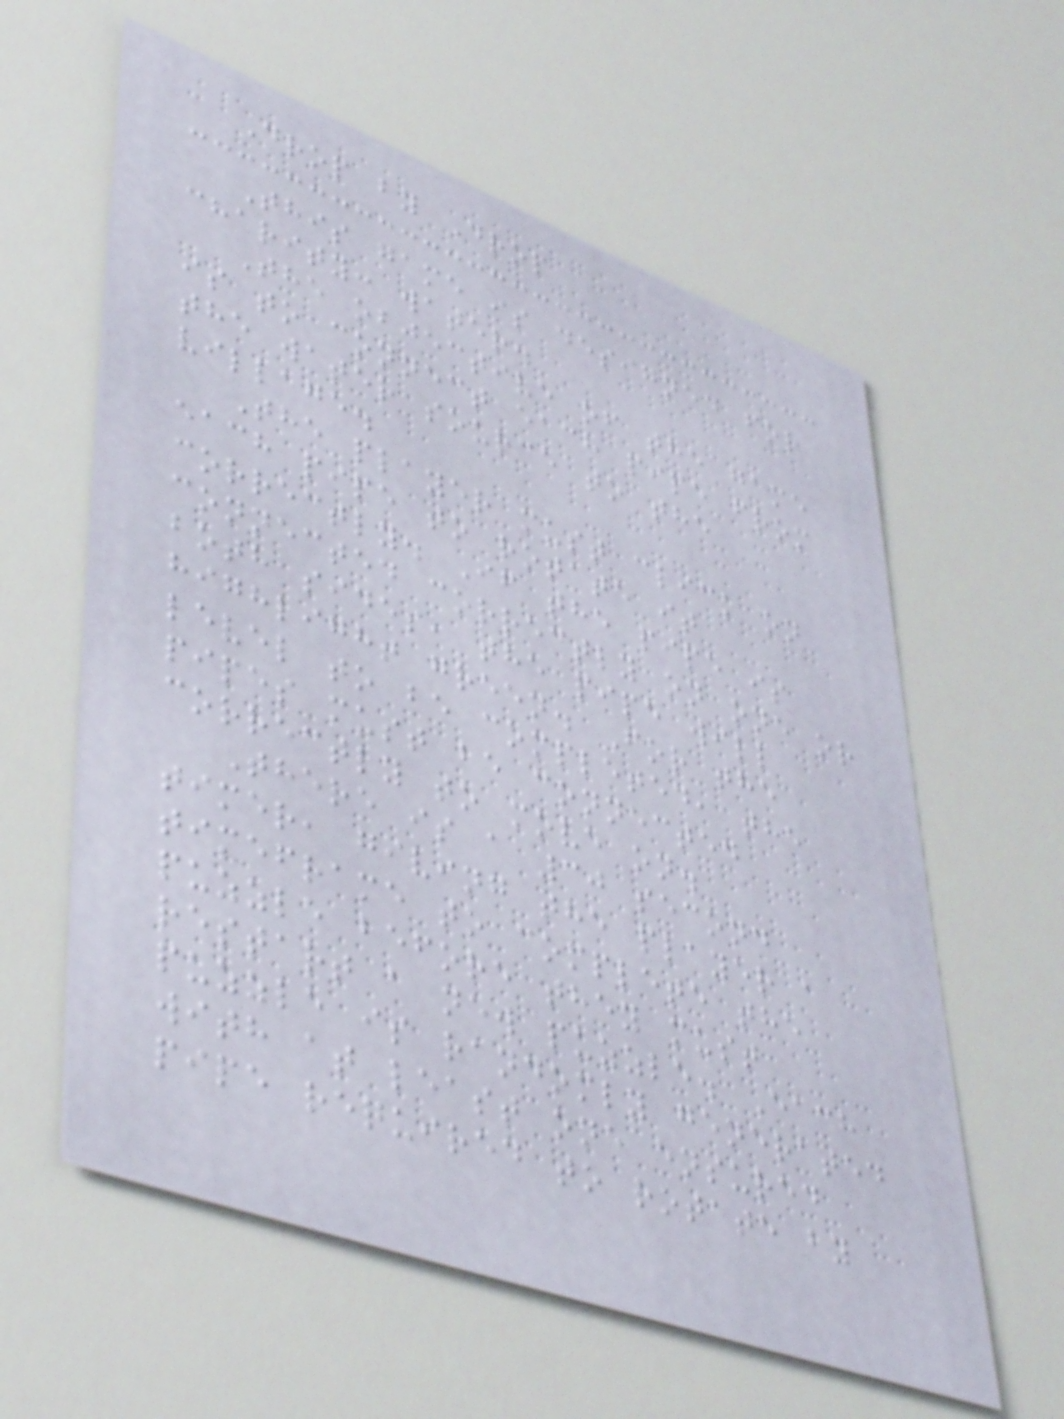Drop by Drop
This game is designed for
charity: water.
The objective of the game
is to connect each pipe from
the water source to the
village.
The player must click on
each pipe to rotate it
correctly. If the pipe is
connected correctly on one or
both sides, the pipe will
highlight green. For the
level to be completed, the
pipes must be connected
correctly to move on.
There is a 30 second
timer, giving the player a
timeframe to complete the
puzzle before they must
restart a new puzzle. Each
puzzle is randomly generated
with at least one ensured
pipe required to rotate by
